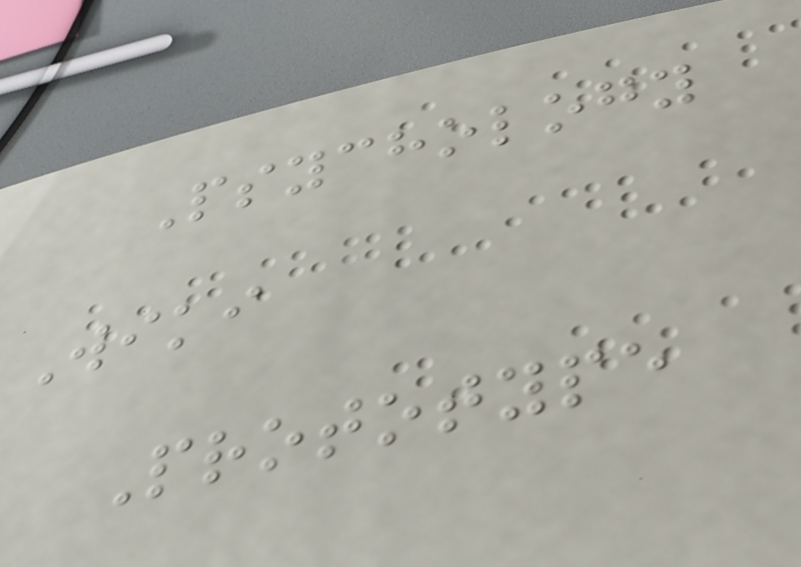Psychology
Wiki
Prototype
